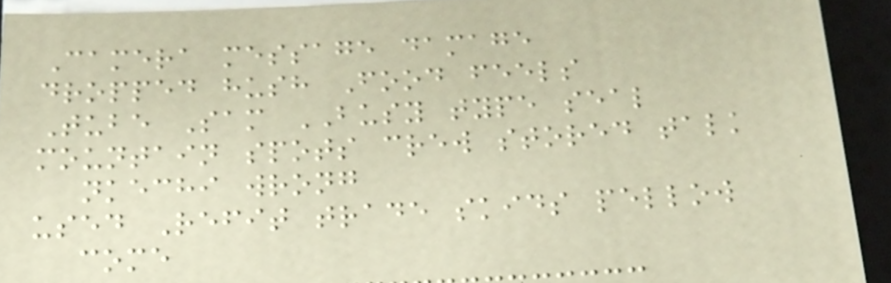Camera message damage
dropped hush Food feels
Tube Sam BUSY type seal
mountain spots crew stored talk
nkechi wrong
used Refit trade skids pellow
come
